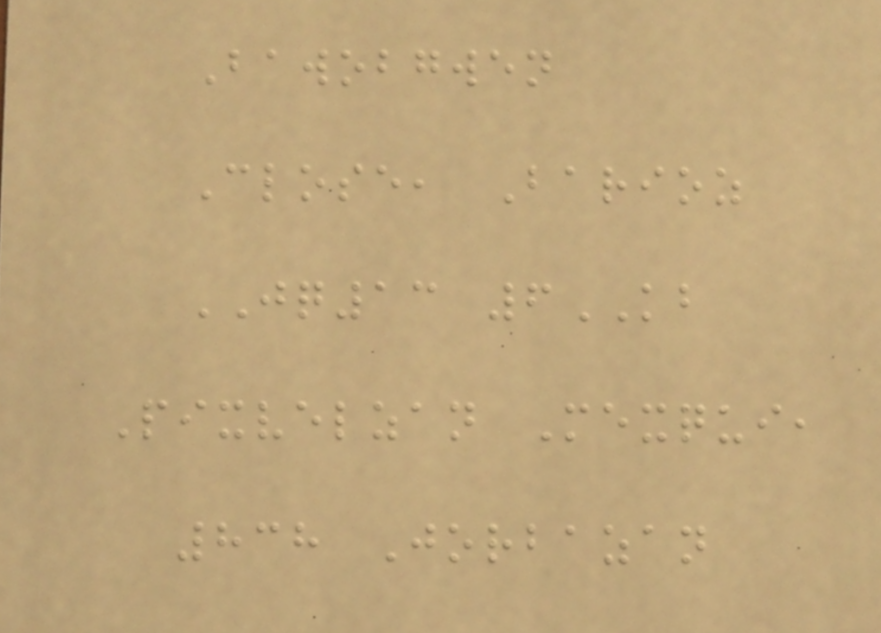Bawobgwen
Close, Barioz
JQ13 6KB
Pixvelzan Mexqui,
838 Jorbazan
